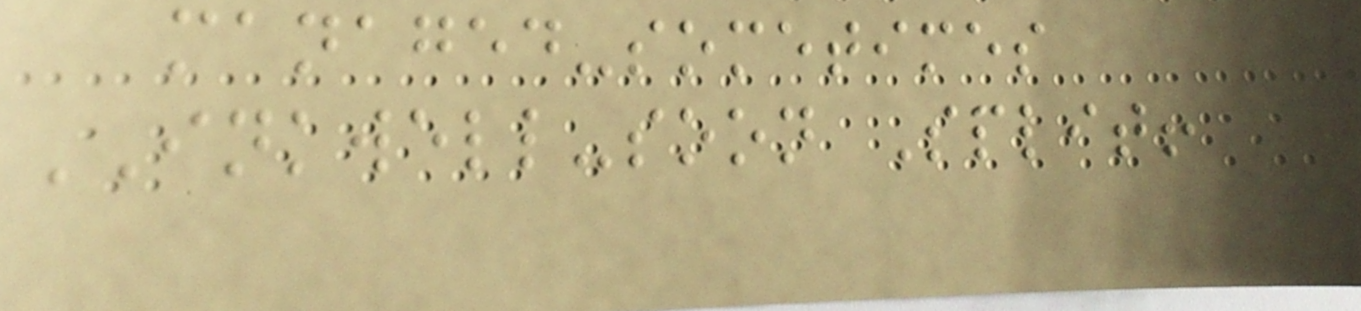managed-sometimes
INKWELL-soon Split!
